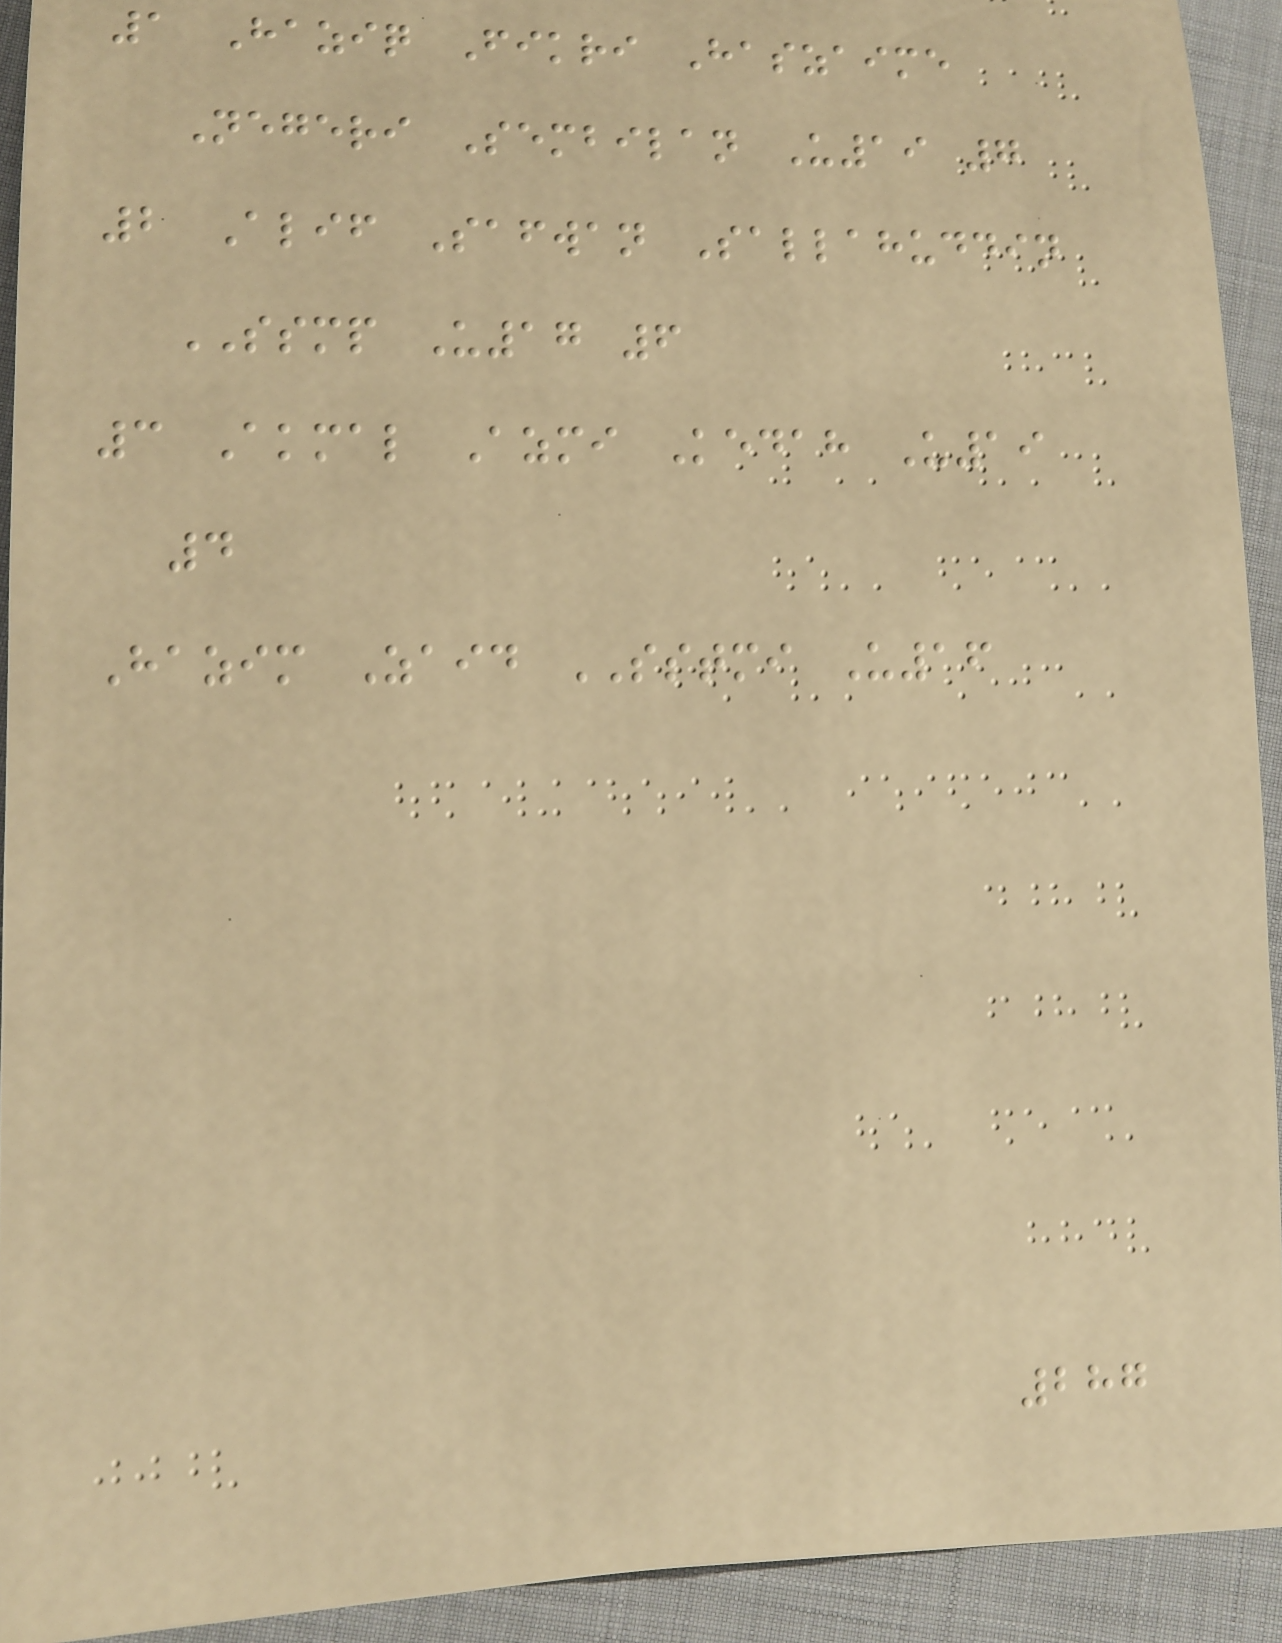1 Haziq Fikri Haszaime
Negeri Sembilan U19 7
2 Alif Safwan Sallahuddin
SSMP U17 6
3 Akmal Azmi Kedah U19
4
Hazim Zaid SSTMI U16
287
